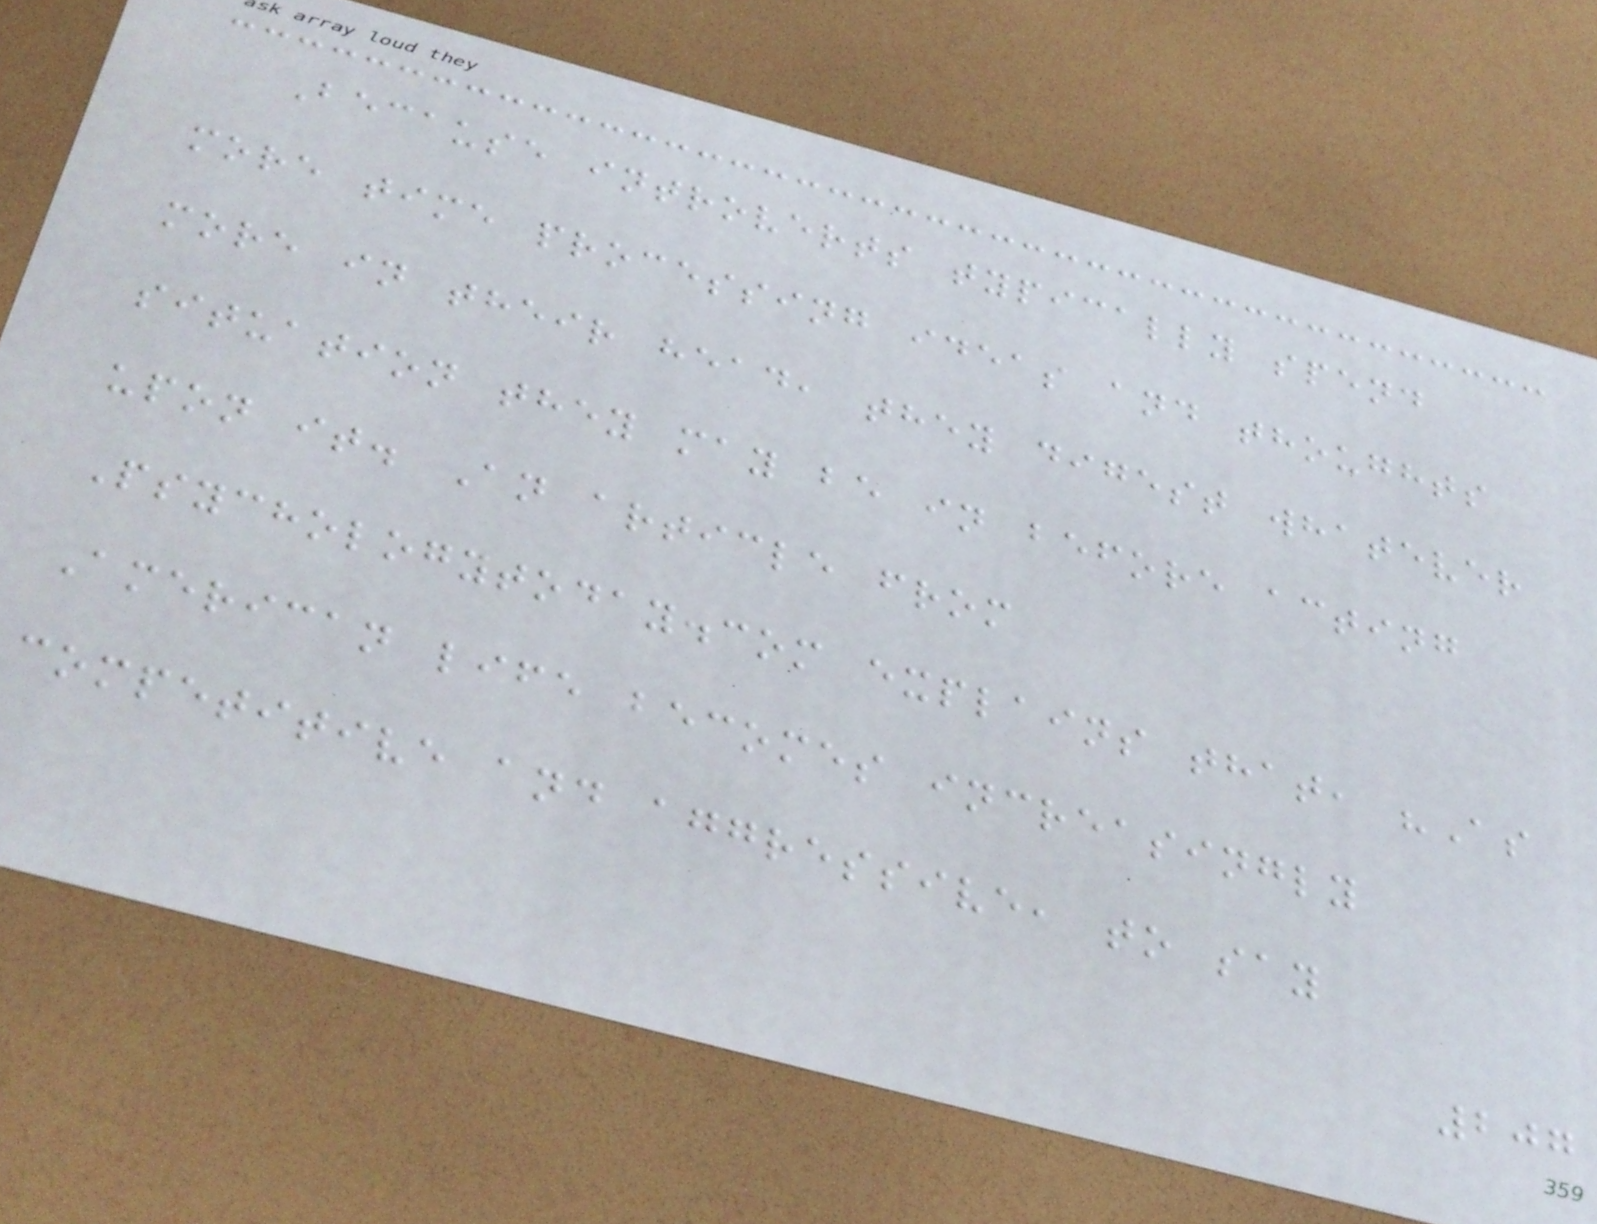Because introverts typically spend
more time processing ideas and thoughts
more in their head, they digest whatever
situation they may be in before acting
upon it. An article from
Psychologytoday.com explains that, "As
American life becomes increasingly
competitive and aggressive, to say
207
